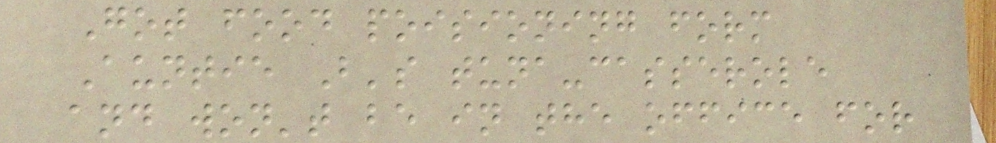Got food poisioning form
Auntie B's tuna-casserole
and won't be in the office for
